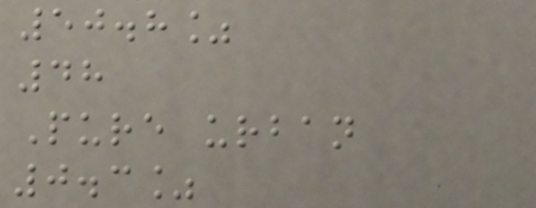50.8%
48
Pure urban
0.3%
